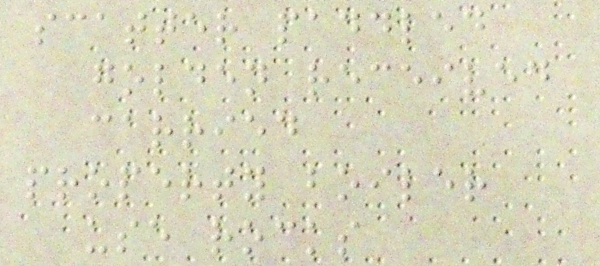scatter paddled
golden received
carried
property boiler
use rocks
